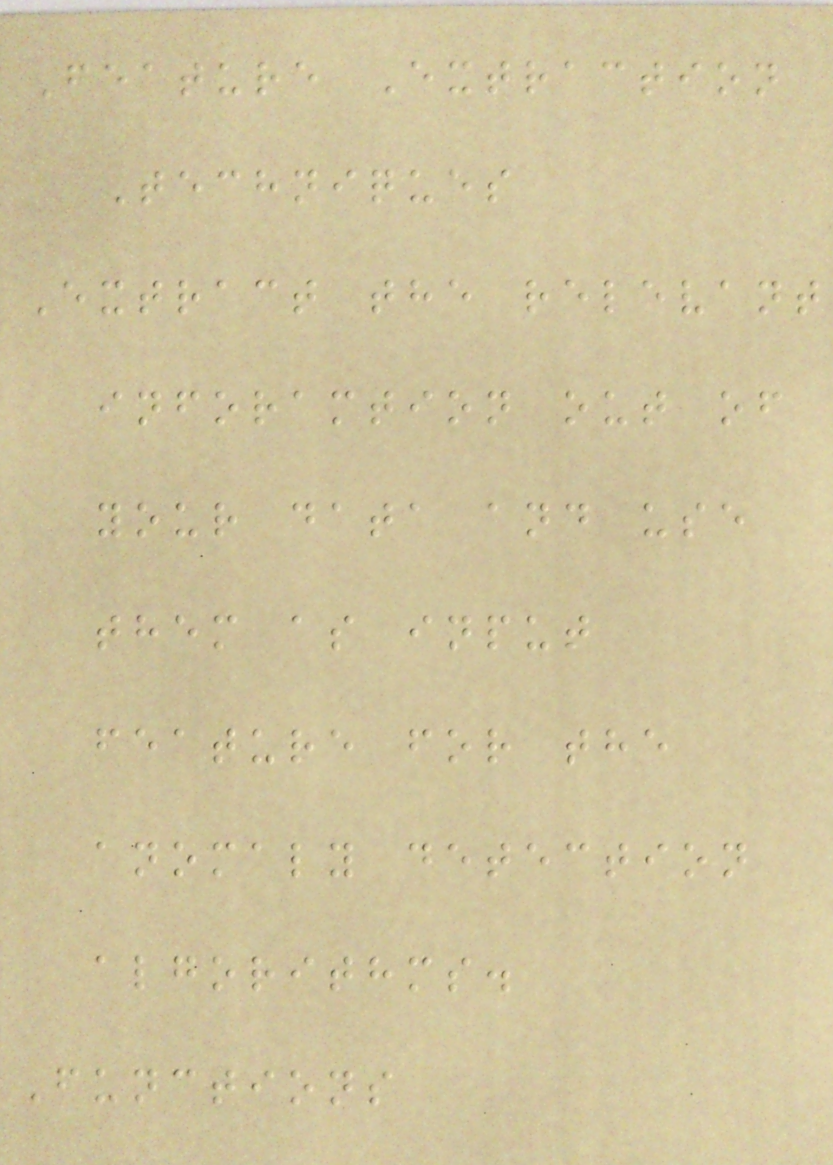Feature Extraction
Techniques
Extract the relevant
inforamtion out of
your data and use
them as input
feature for the
anomaly detection
algorithms.
Functions
